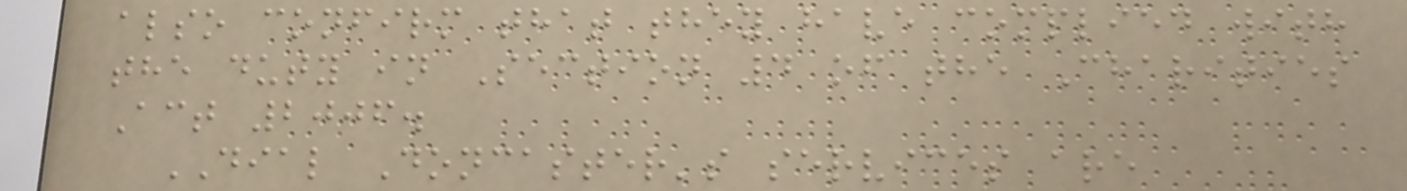also confirm that they have complied with
the duty in Section 4 of the Charities
Act 2006.
DIAL Doncaster's services are
